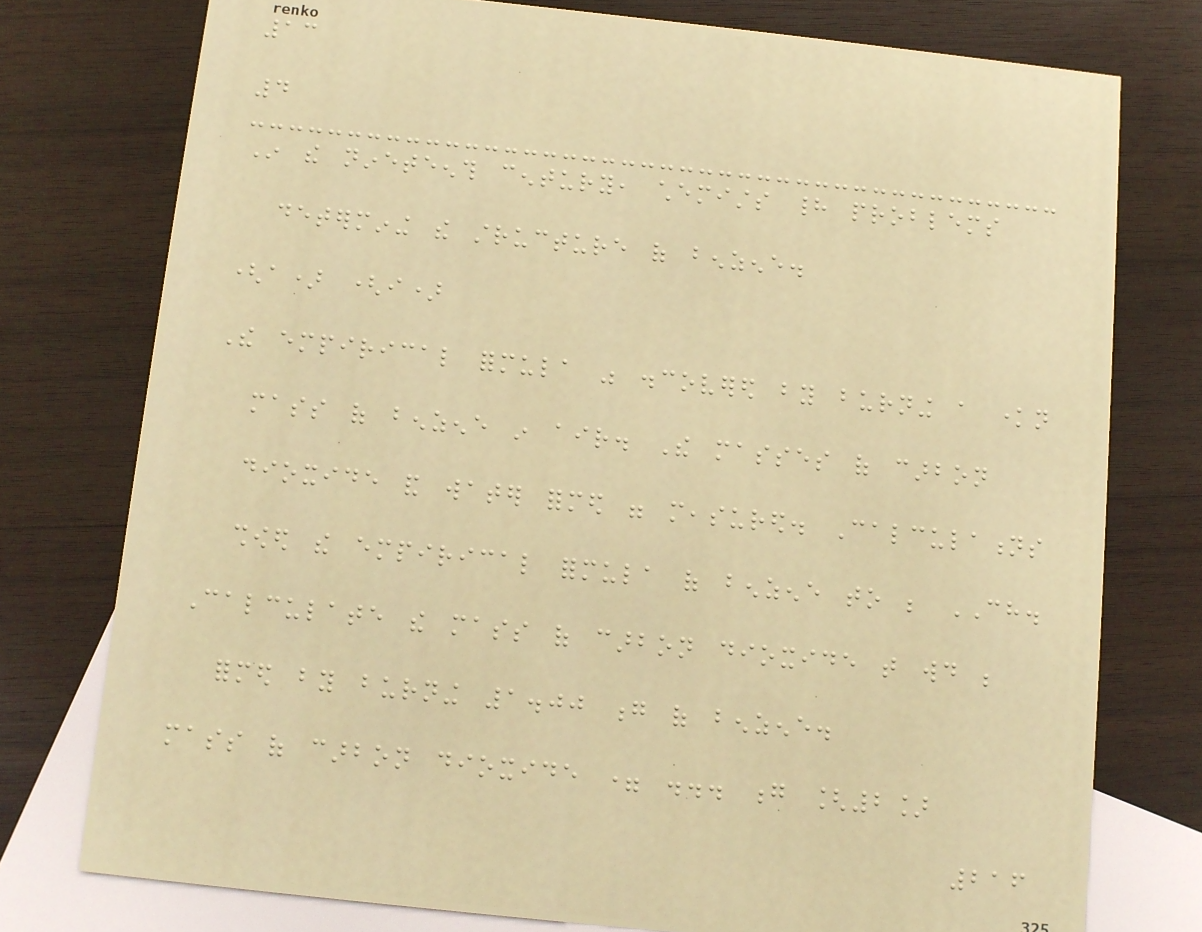13
4
In the nineteenth century, chemists had problems
determining the structure of benzene.
(a) (i)
The empirical formula was discovered by burning a known
mass of benzene in air. The masses of carbon
dioxide and water formed were measured. Calculations
showed the empirical formula of benzene to be CH.
Calculate the mass of carbon dioxide that would be
formed by burning 1.00 g of benzene.
mass of carbon dioxide = ... g [2]
216
